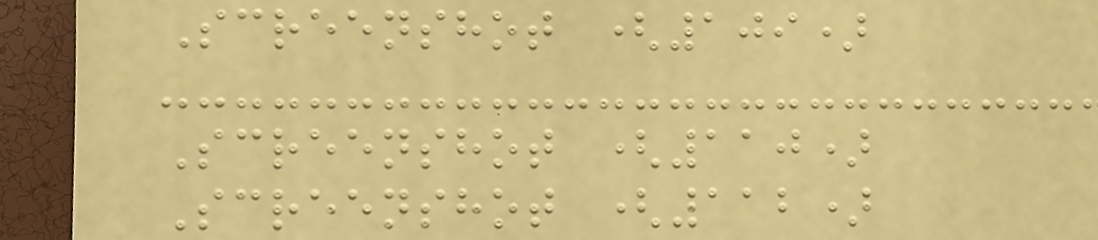Screenshot (109)
Screenshot (110)
Screenshot (112)
